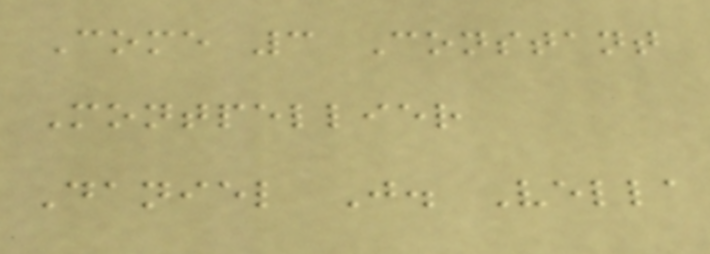Come 3 Constant
Montpellier
Daniel J. Vella
